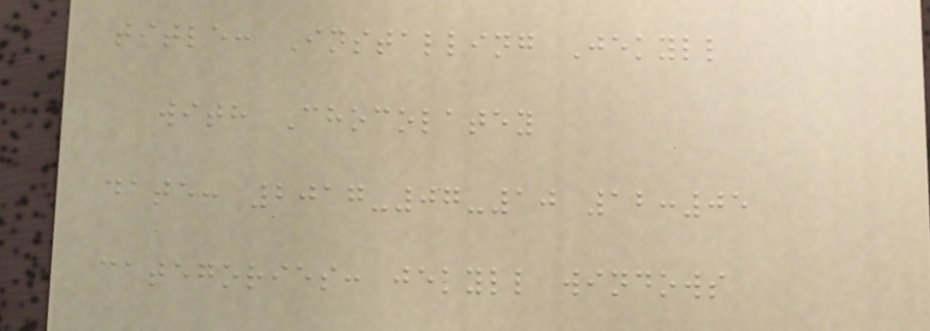title: Installing Jekyll
with Chocolatey
date: 2017-07-10 12:05
categories: jekyll windows
